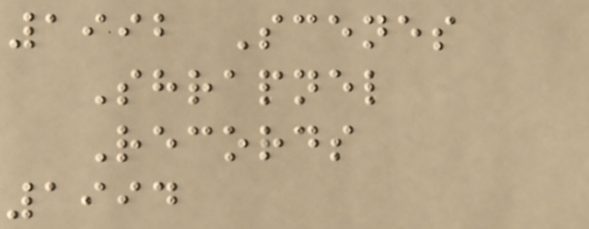1992 Scenes
Shrapnel
Records
1994
